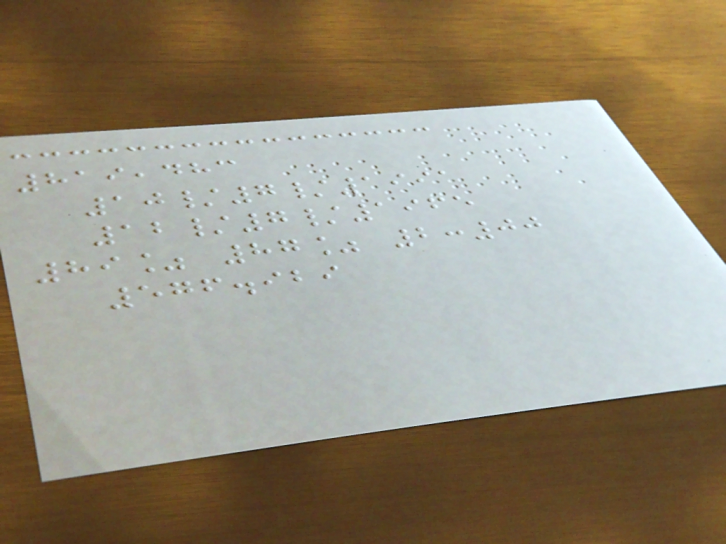819,483
10/7/1991
12/7/1965
89% 87% 2:00
576.929
